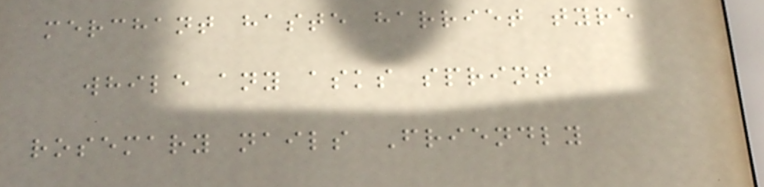merchant haste harriet tyre
while any asks sprint
rosemary nails Friendly
